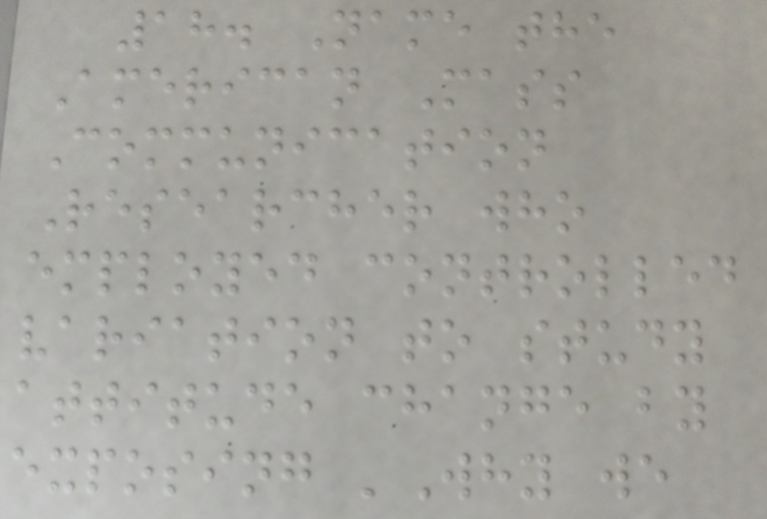18. Name the
American Mass
Communication
Researcher who
employed controlled
variation to study
attitude change by
exposing 'Why we
